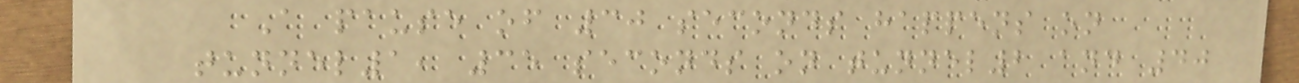A pause of 30 seconds happens on
tunnel1, 35 seconds on tunnel2 and 40
